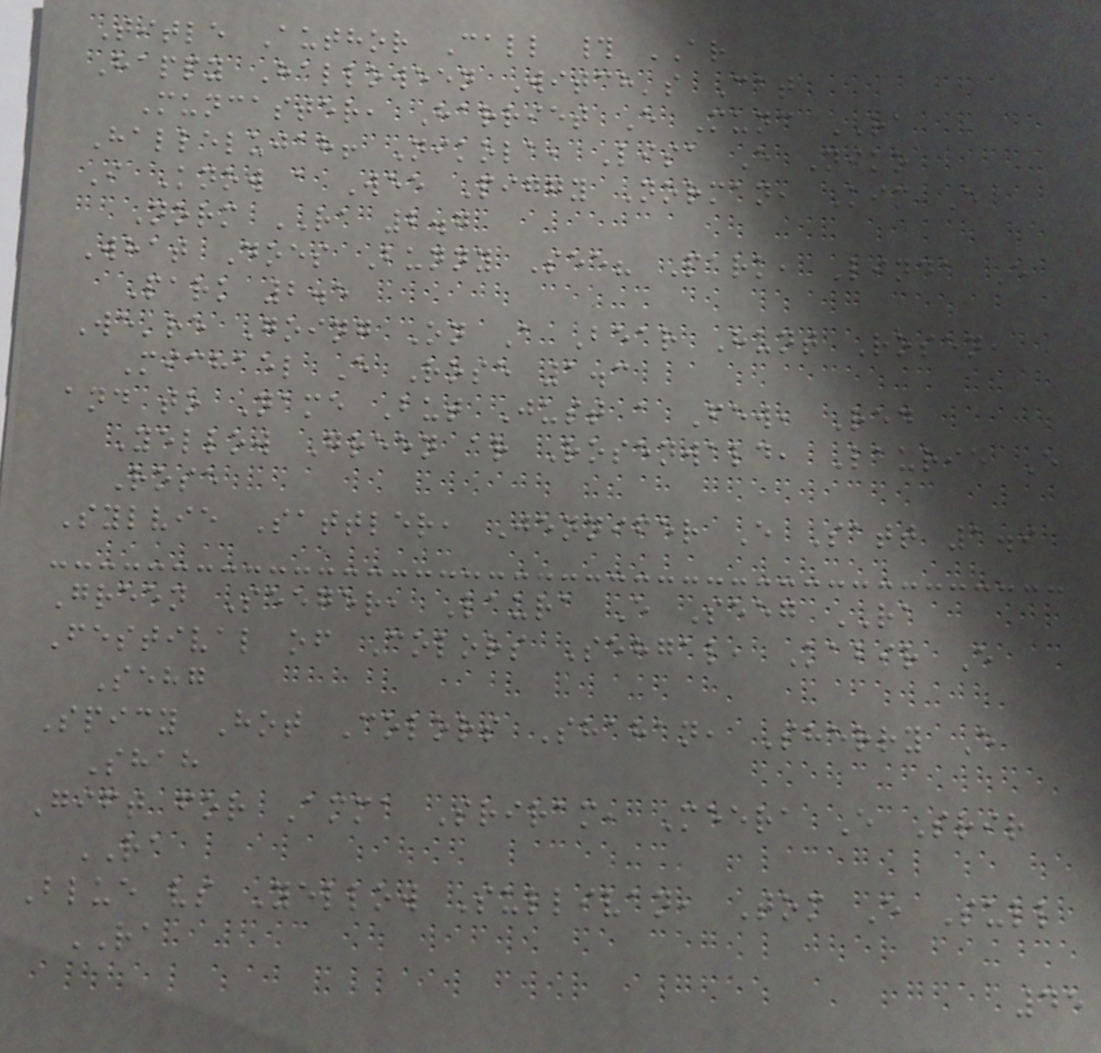Title Author Call # AR
Happy Halloween Witch's Cat
Muncaster, Harriet E Munc RA
Hallelujah! Nikola, Lisa E Niko
I Know a Wee Piggy Norman, Kim E
Norm RA 2.7
What Does Bunny See? Park, Linda E
Park 2.5
We're Going On A Bear Hunt Rosen,
Michael E Rose 1.3
and to Name But Just a Few, Red
Yellow Green ar Rosenwald, Laurie E
Rose
Sylvie Sattler, Jennifer E Satt 1.9
Green Seeger, Laura E Seeg RA
Festival of Colors Sehgal, Kabir E
Sehg
Spicy Hot Colors Shahan, Sherry E
Shah
Gift for Amma Sriram, Meera E Srir
RA
Blue vs Yellow Sullivan, Tom E Sull
RA
45
